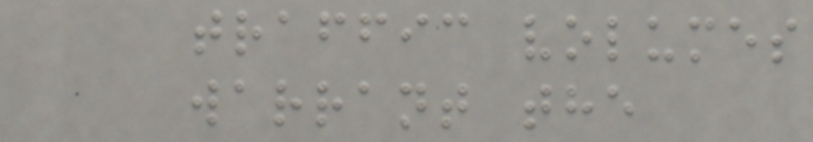traffic volumes
warrant the
